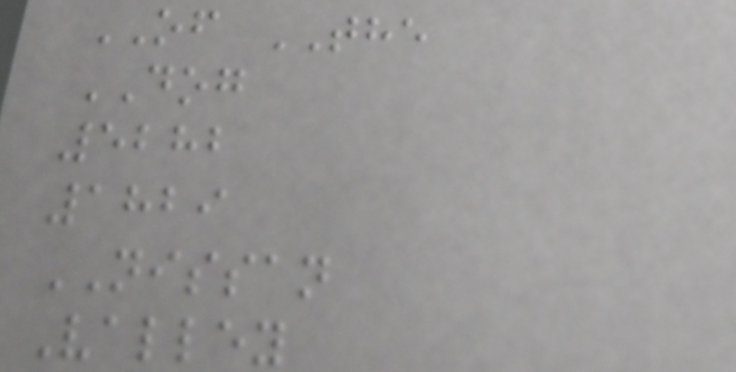OF THE
DOG
5282
1829
NISSAN
Valley
